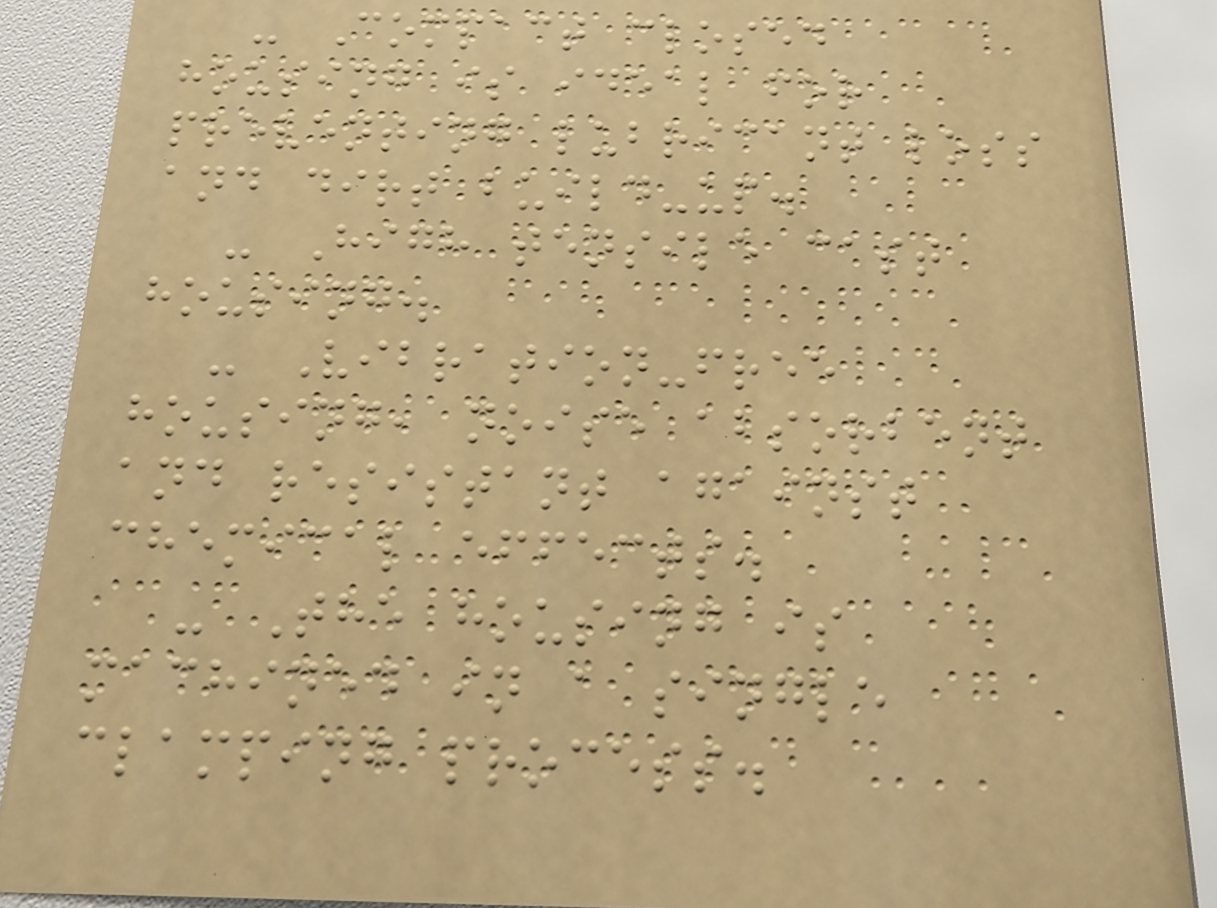- Compact closed
housing is ideal for
preventing lubricant loss
and dirt build-up.
- High tensile cast
housing.
- Vibration-free
housing, noise absorbent
and resistant against
chemical effects.
- The housing is
machined in a single
clamping process.
